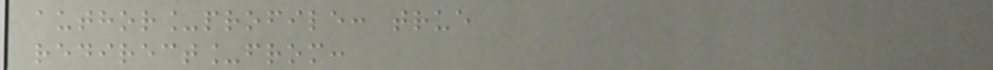author_profile: true
redirect_from:
